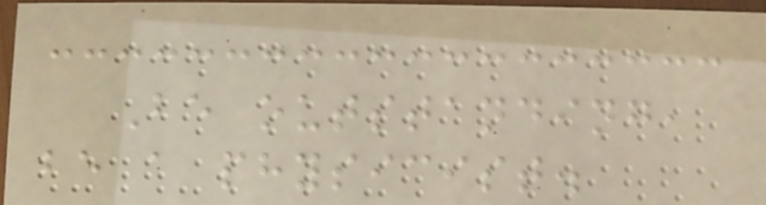Be outstanding,
be a physicist.
